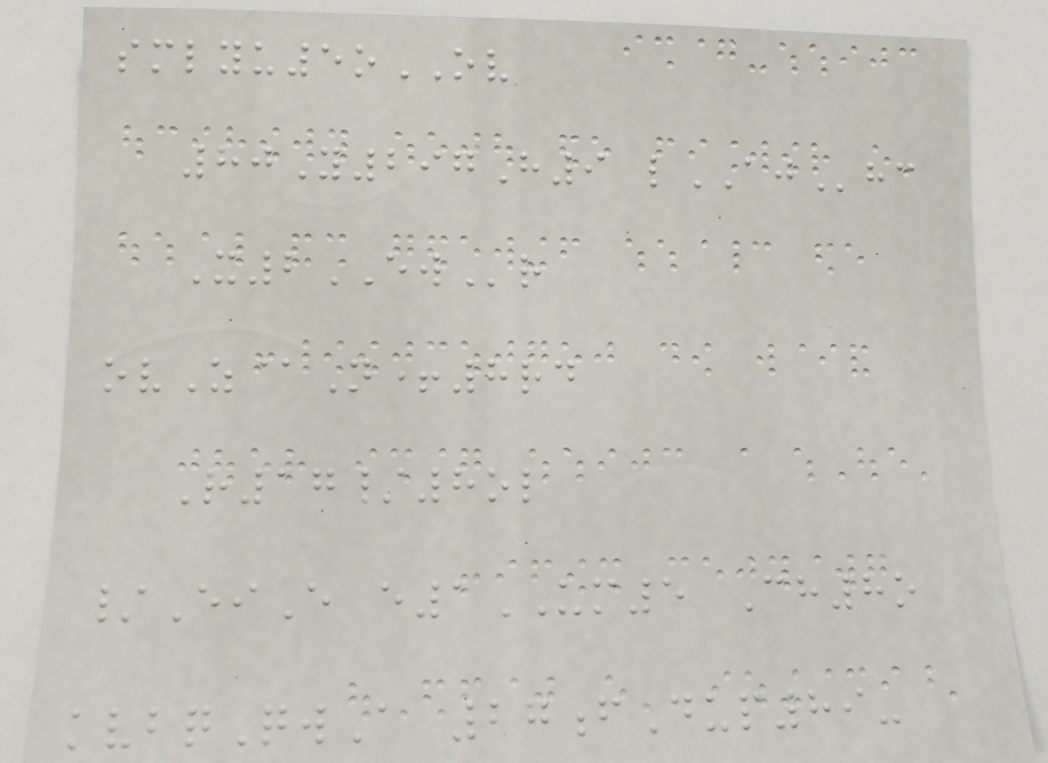smlyu5oOV
80Y297H9 lAJhc
X2EWr
ovZ@N+8rd
R17/8ol
/EiE e1UM5 Ch8o
kvbqQwA 27fDup89-
